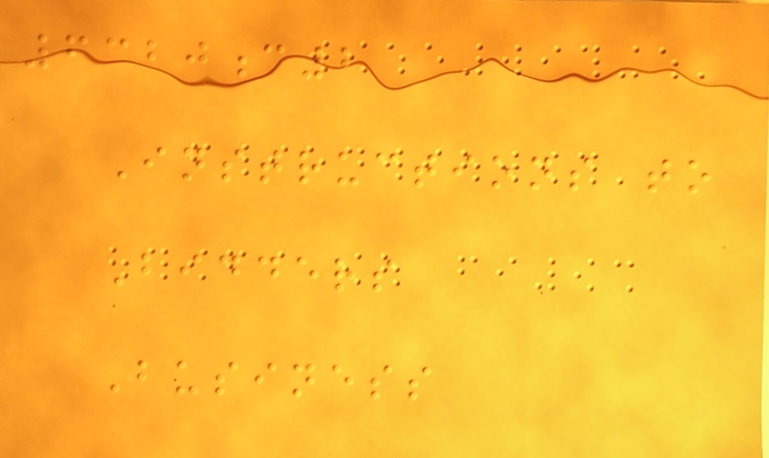6320c2
Instructions to
Bidders
Business
